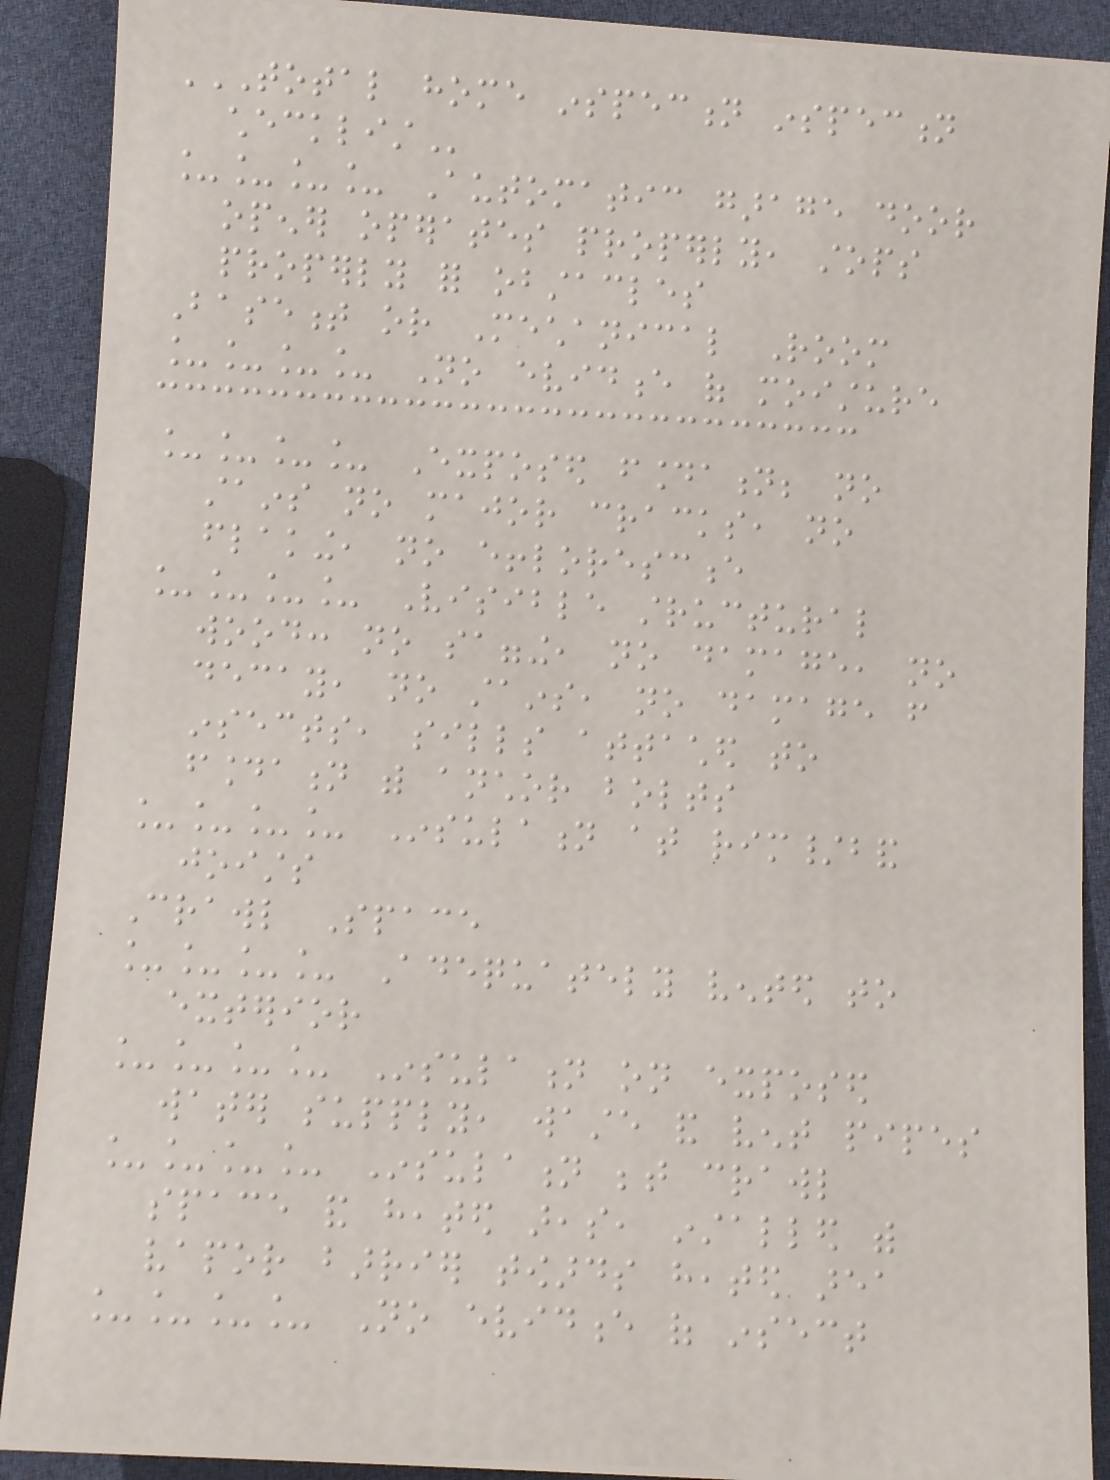TOTAL HOME INSPECTION INSPECTION
CHECKLIST
____ Automatic garage door
opener operates properly, stops
properly for obstacles
Basement or Mechanical Room
____ No evidence of moisture
____ Exposed foundation; no
stains no major cracks, no
flaking, no efflorescence
____ Visible structural
wood: no sagging, no damage, no
decay, no stains, no damage from
insects, sills attached to
foundation with anchor bolts
____ Insulation at rim/band
joists
Crawl Space
____ Adequately vented to
exterior
____ Insulation on exposed
water supply, waste and vent pipes
____ Insulation between crawl
space and heated areas, installed with
vapor barrier towards heated area
____ No evidence of insect
